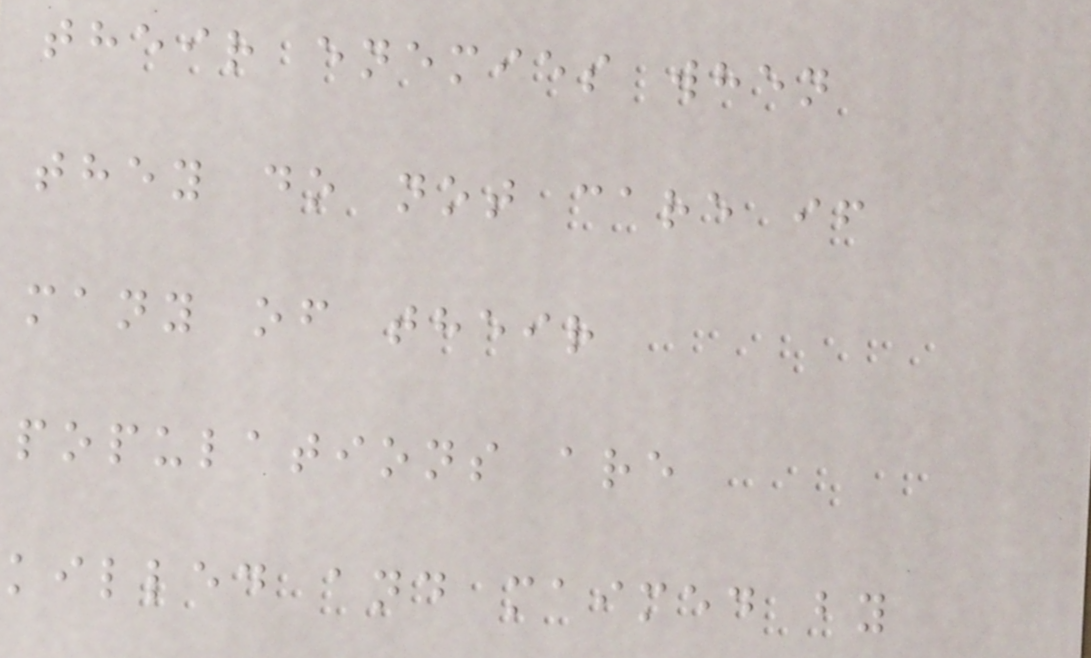their enemies when
they do not care if
many of their
populations are
killed and maimed by
